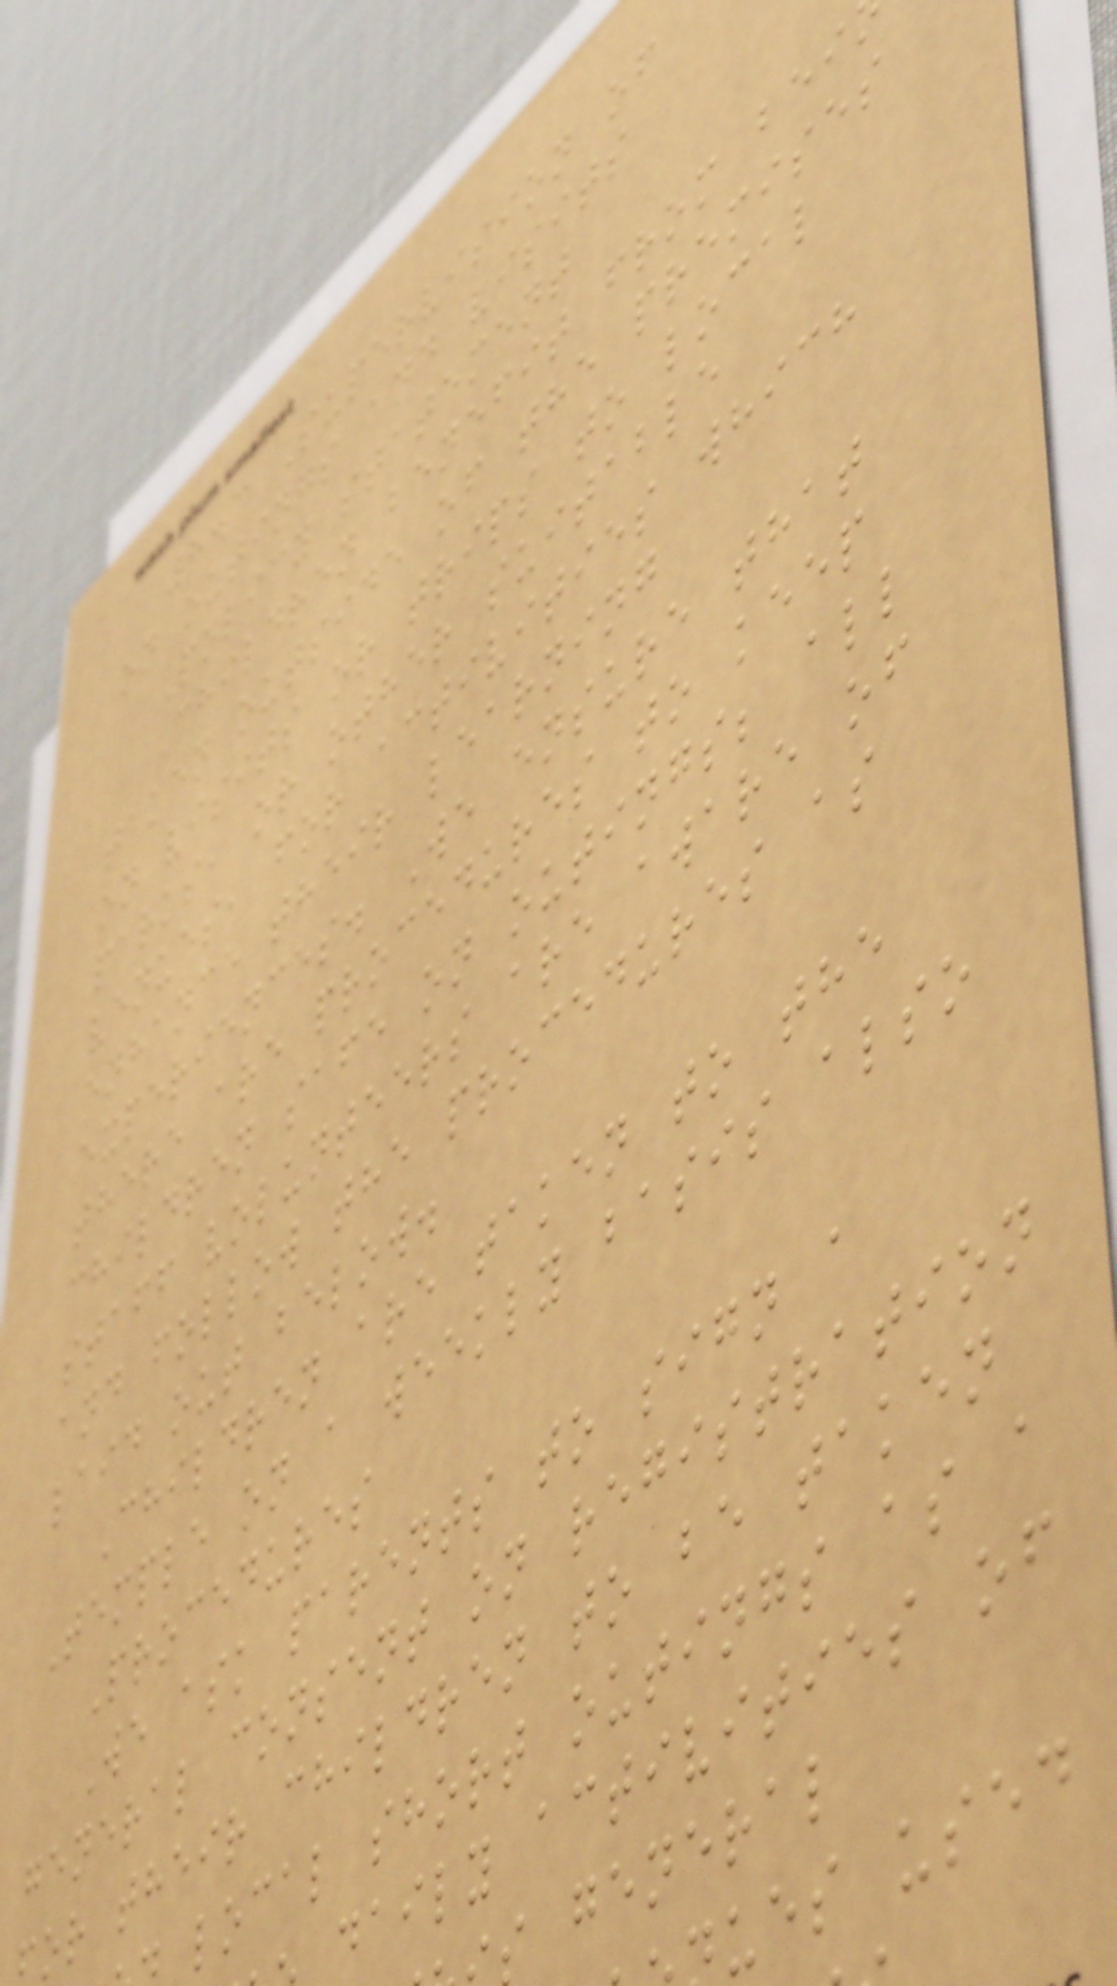8.3 Supervision of
on outings and visits
Policy statement
Children benefit from bei
taken outside of the premises
on visits or trips to local
parks, or other suitable
venues, for activities which
enhance their learning
experiences. We ensure that
there are procedures to keep
children safe on outings; all
staff volunteers are aware of
and follow the procedures as
laid out below.
Children are taken to the
Temple on a weekly basis also
Procedures
We ask parents to sign a
general consent on registration
or their children to be taken
local short outings as a
daily activities of
s general
ues used
